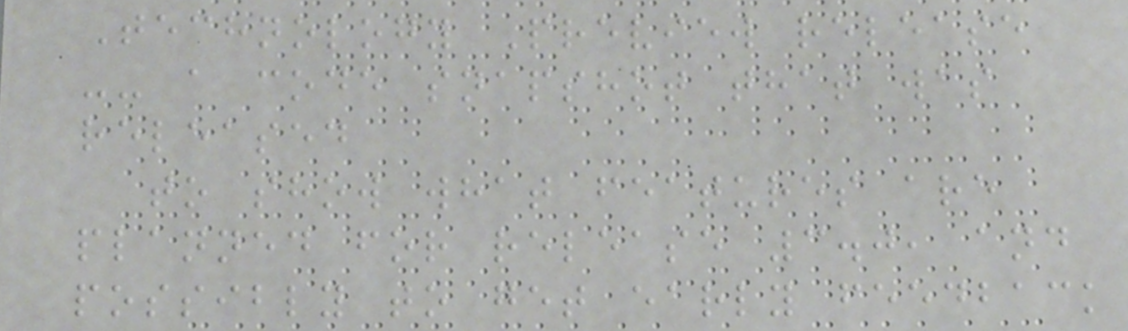Technology Preview release
-- a code snapshot that was
released
to show what features are
planned for release 3.0, and
possibly to get early feedback
